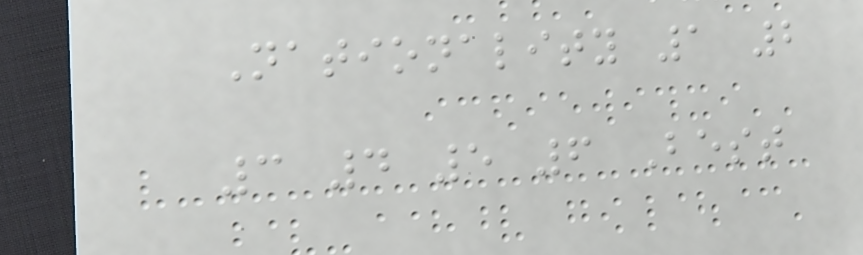Nationality 1 2
3 4 5 6 Best
